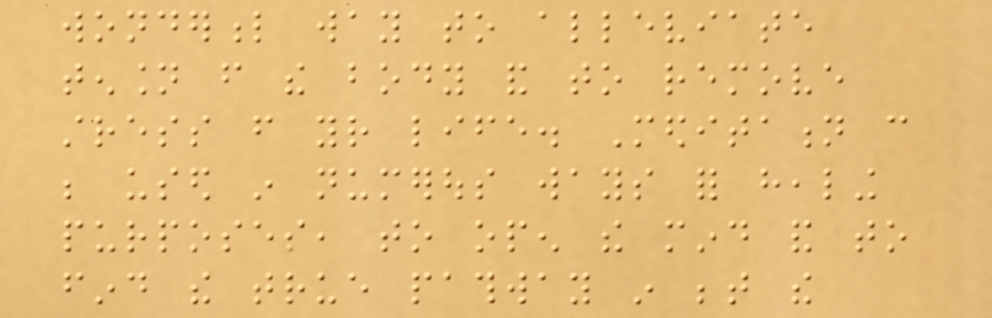wonderful way to alleviate
tension from the body and to remove
stress from your life. Meditation can
be used in numerous ways for healing
purposes, to open the mind and to
find the true pathway in between the
